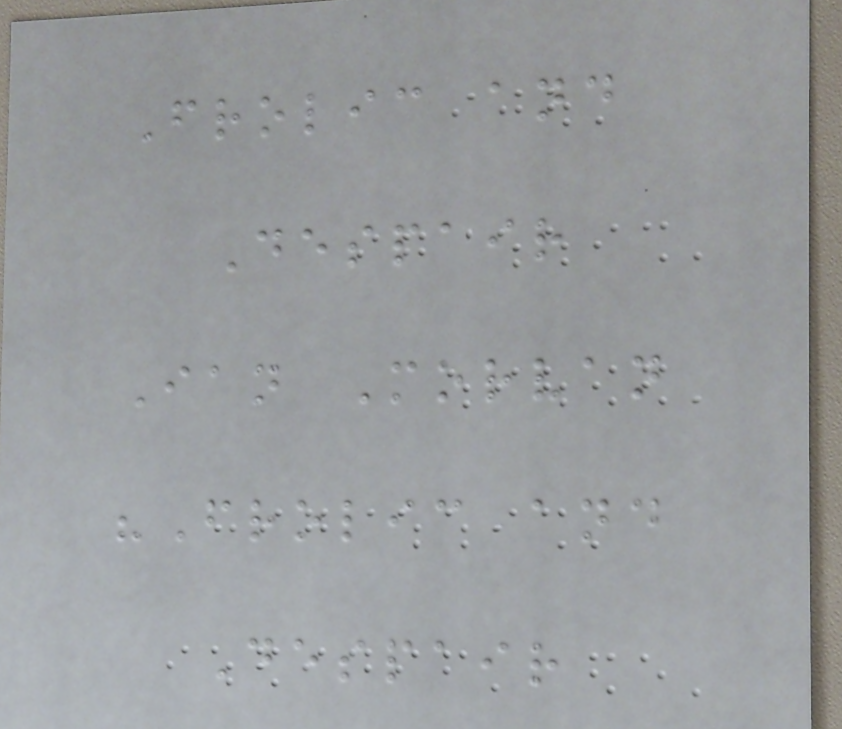Frolic and
Despair
Ian Morvan
"Frolic and
Despair
